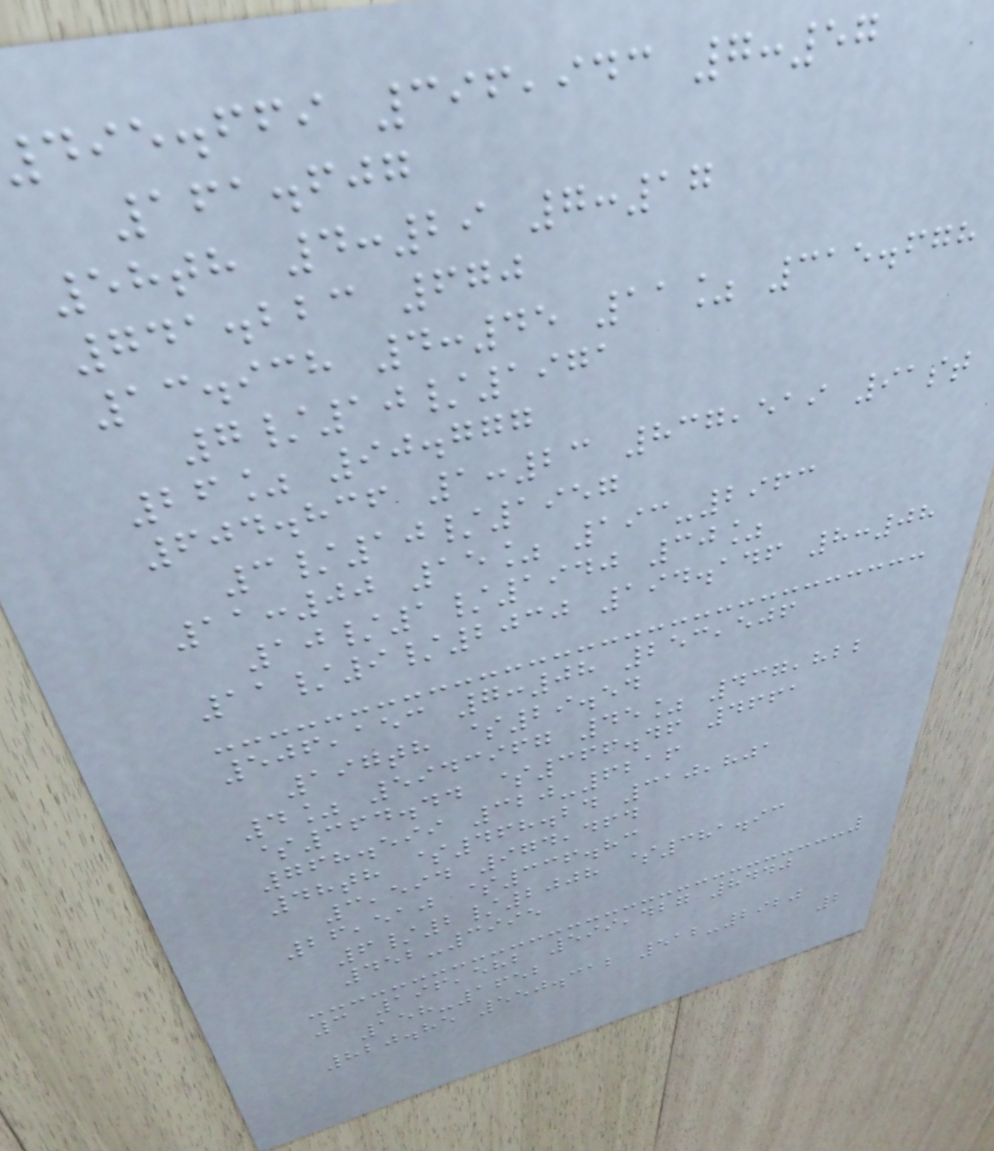495.669 396,943 7:57
161.607
58th 4:29 7:17
741.223 670
13.938 4:45 11% 315.678
7/10/1971
26% 90.777
604.836 1:23 837,519 91st
3/10/1957
11:00 15% 193-2963
10/1/1940 30%
11/9/2030 194.146 8:08
506,153 7:08 253,506
197th $29.54
4% 5943967 45% 437,822
$364.44 $366.46 4661
768.599 320-6216
48th $468.24 310,801
3,594 974,464
26,510 $336.83
6/2/2008 $381.93
452-3995
3 196,582 599,427 8440
158-1652
820.85 550.312 512-2920
2
